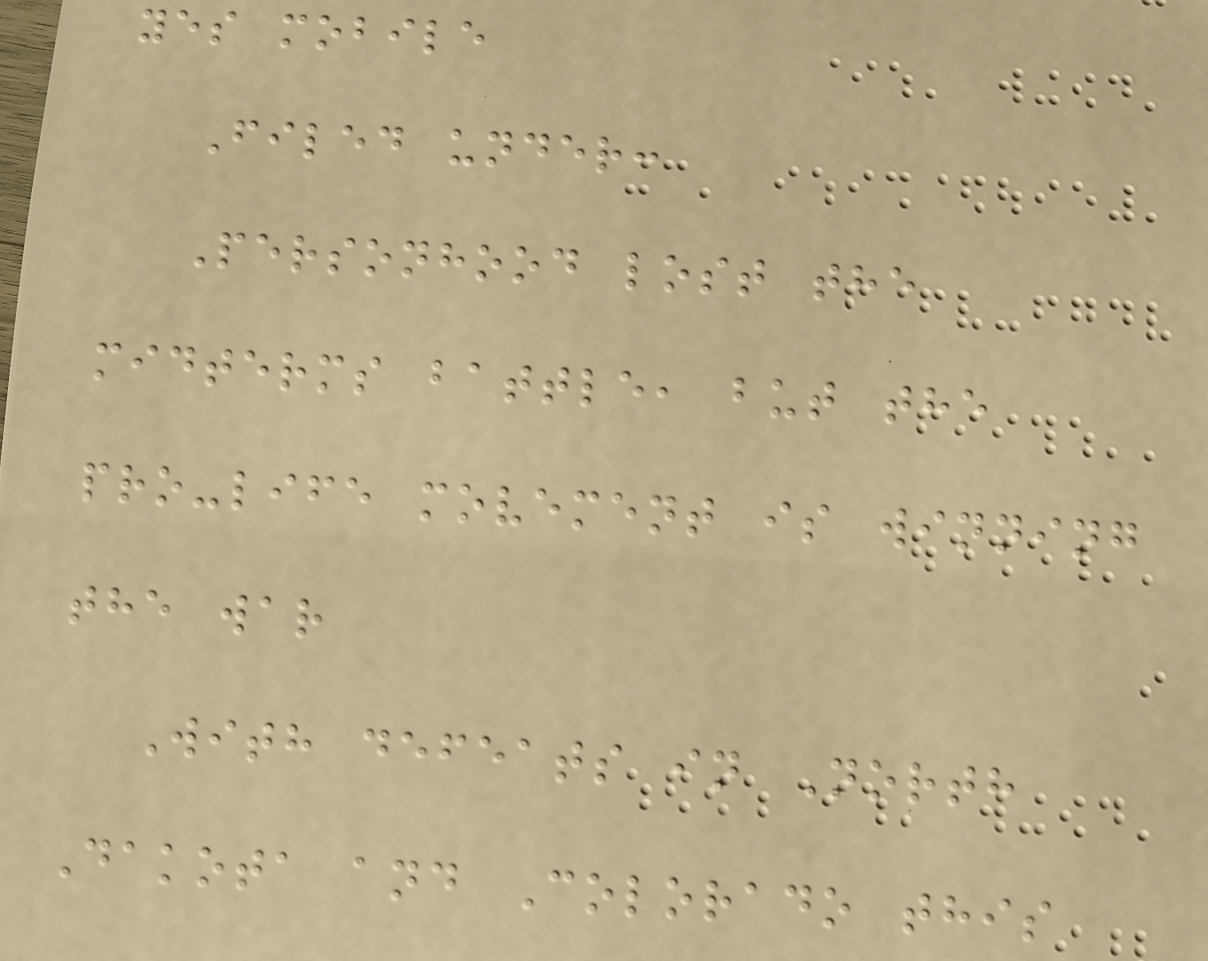yes mobile
Filed under:
Personhood lost the
midterms battle, but the
pro-life movement is winning
the war
With defeats in North
Dakota and Colorado this
